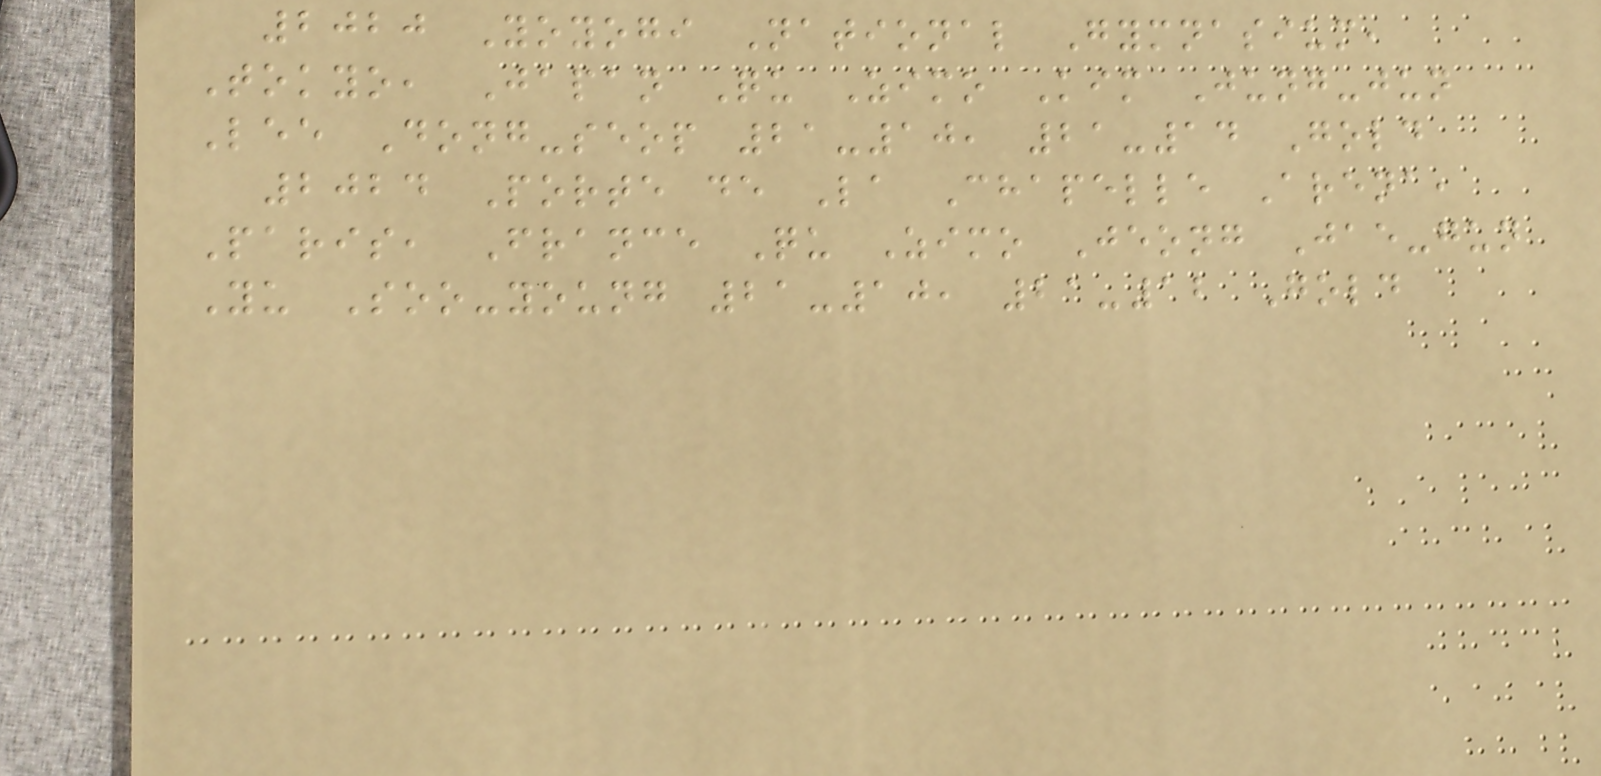2020 Yoyogi National Gymnasium,
Tokyo, Japan Qu Zimo Kim Jung-jun
Lee Dong-seop 21-10, 21-14 Gold
2024 Porte de La Chapelle Arena,
Paris, France Qu Zimo Jeong Jae-gun
Yu Soo-young 21-10, 21-12 Gold
